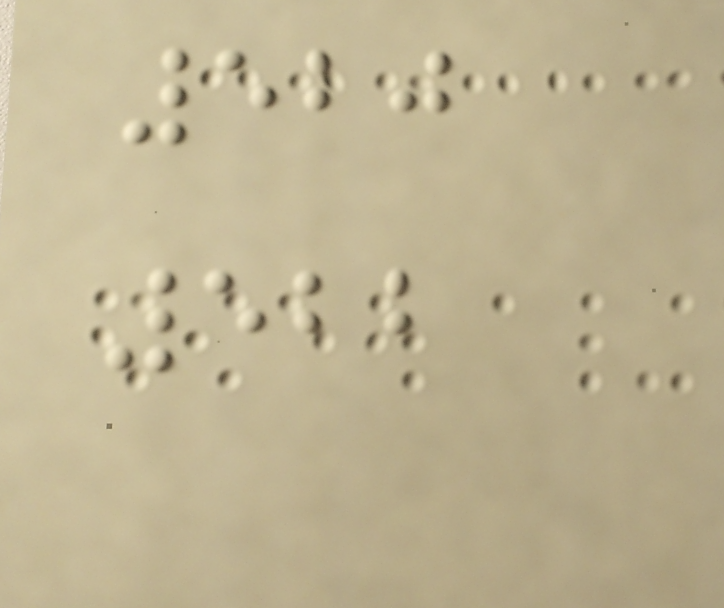520
522
